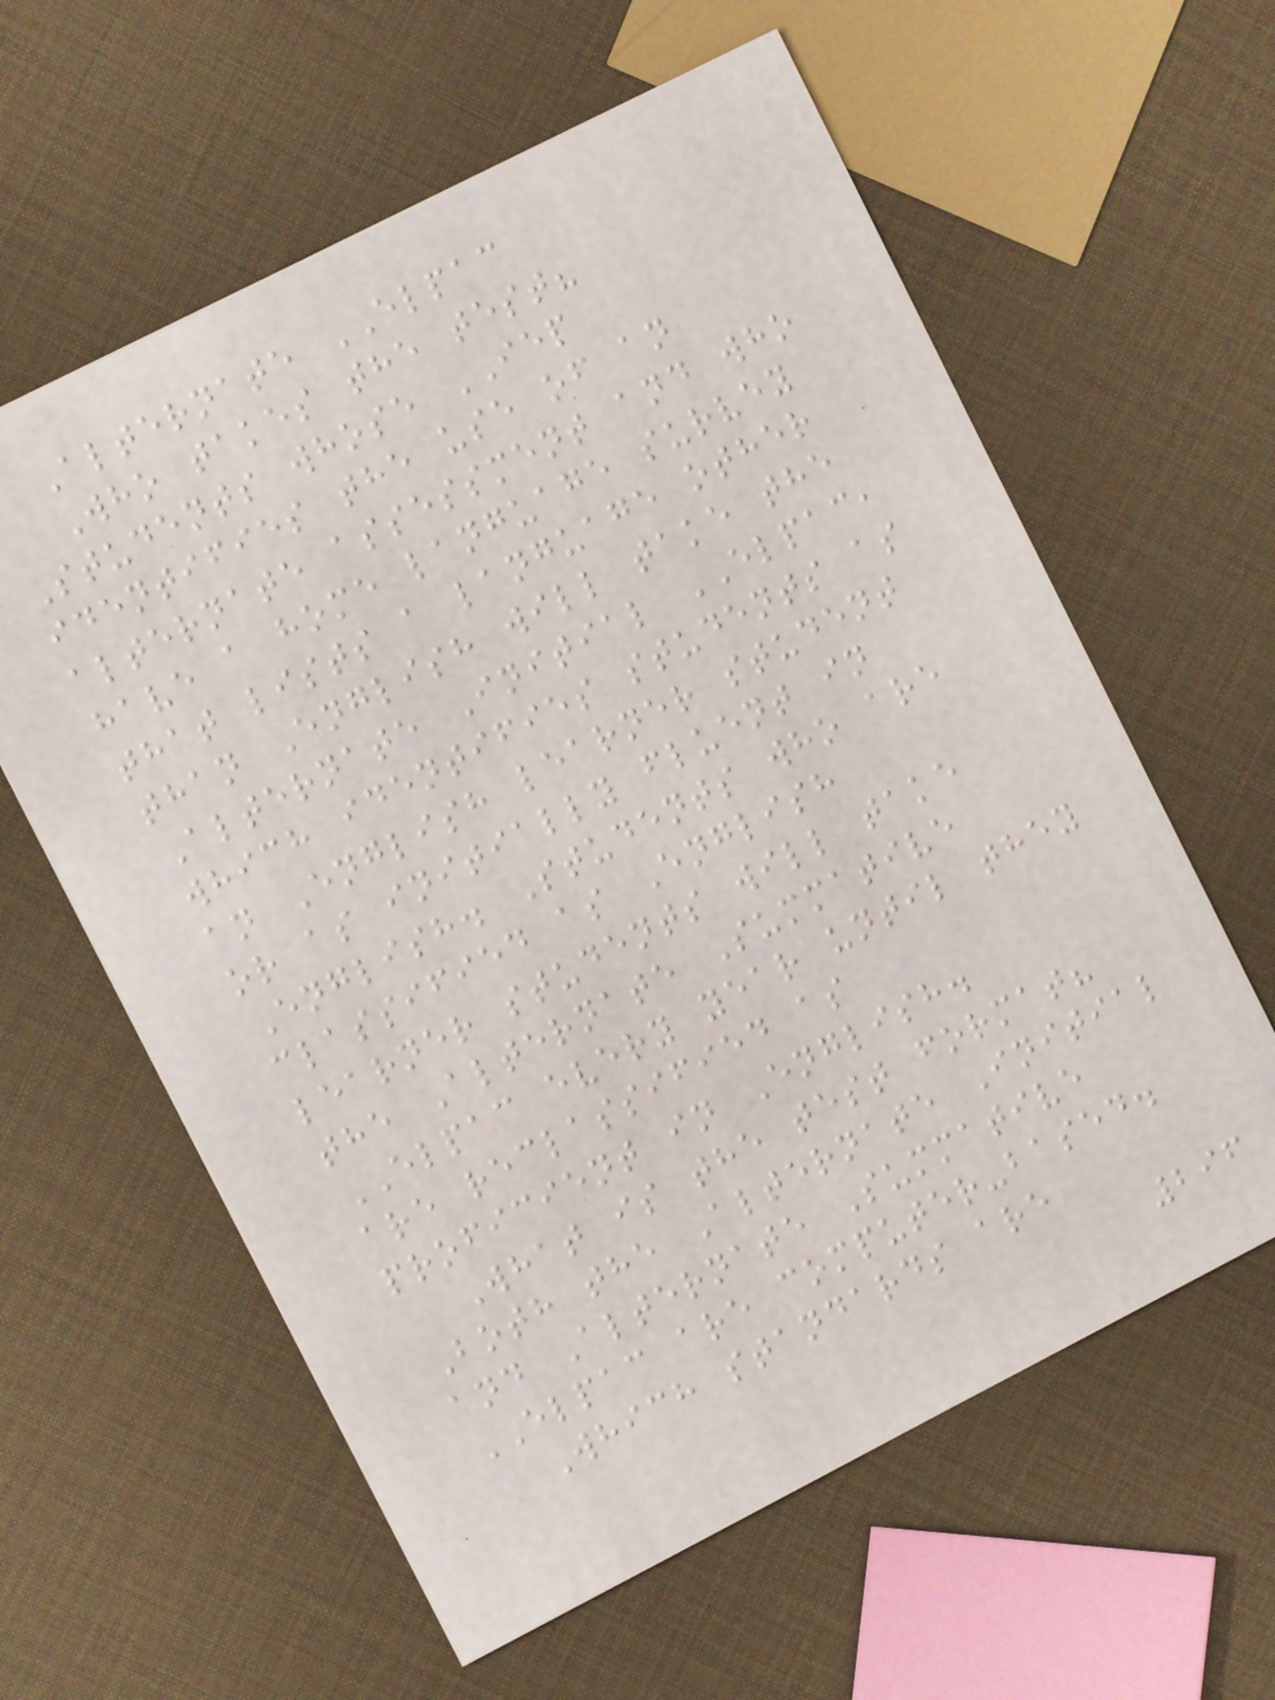Alternate ELPAC
Who takes the test?
Students whose IEP
identifies the use of an
alternate assessment and who
have a home language survey
that lists a language other
than English will take the
Alternate Initial ELPAC,
which identifies students as
an English learner student
or as initially fluent in
English. Students who are
classified as English
learner students will take
the Alternate Summative
ELPAC every year until they
are reclassified as
proficient in English.
What is the test format?
Both the Alternate Initial
and Alternate Summative
ELPAC are computer-based.
Which standards are
296
